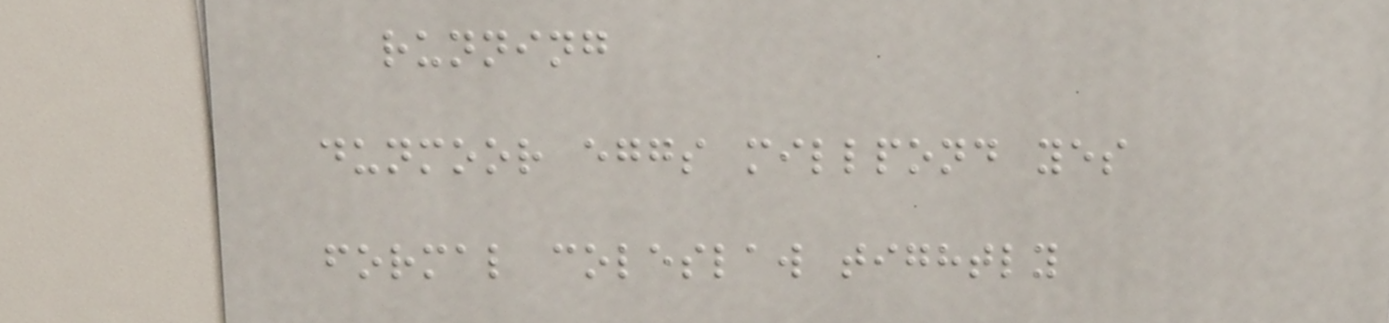running
dunmoor eggs millpond yes
formal coleslaw tightly
